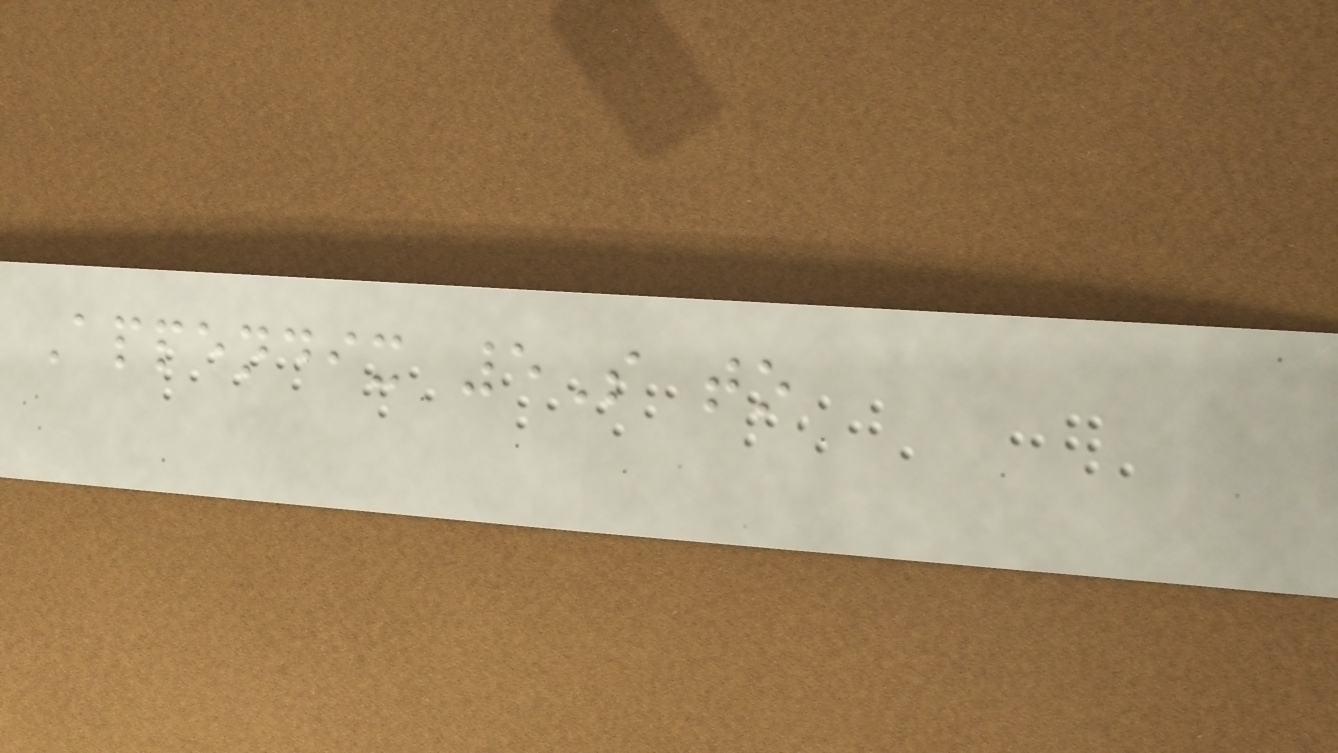Appendix 5S to
